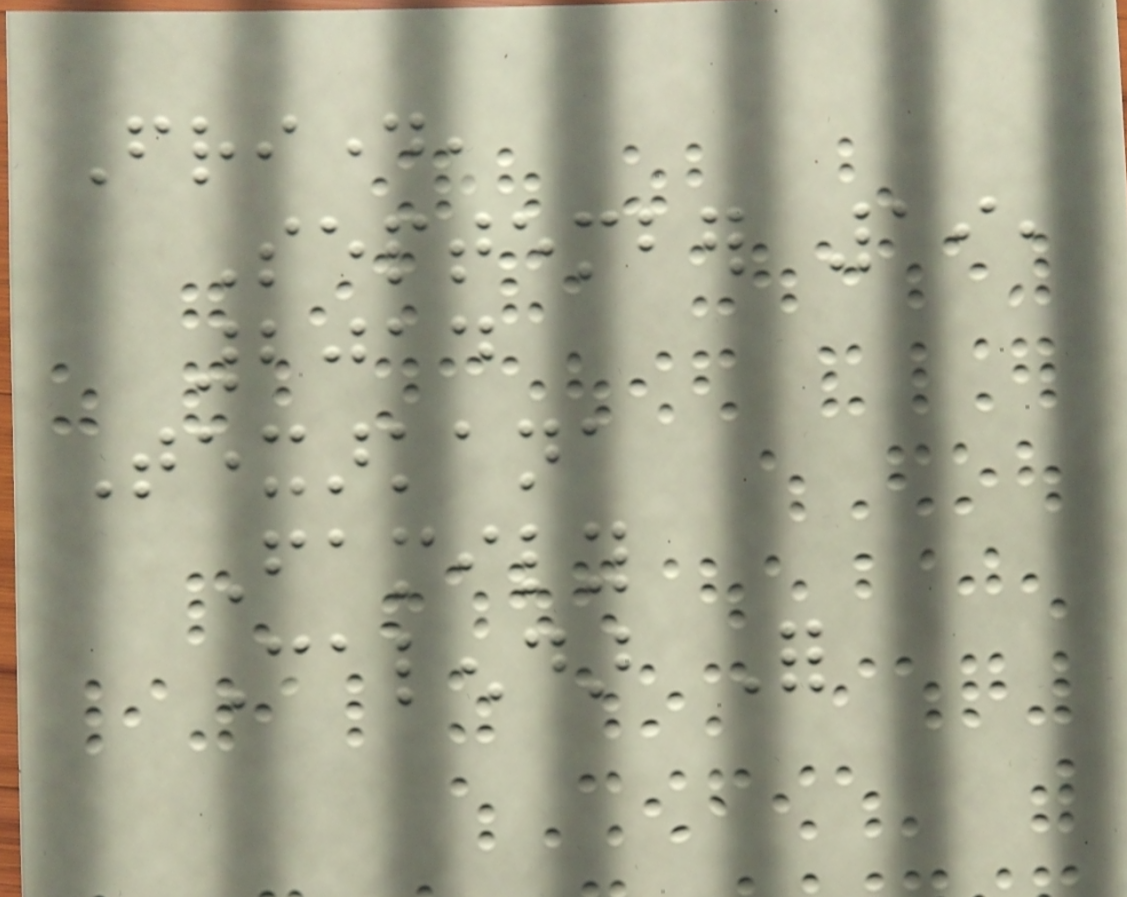Friday,
September 19,
2014
Texarkana
Family
Calendar For
